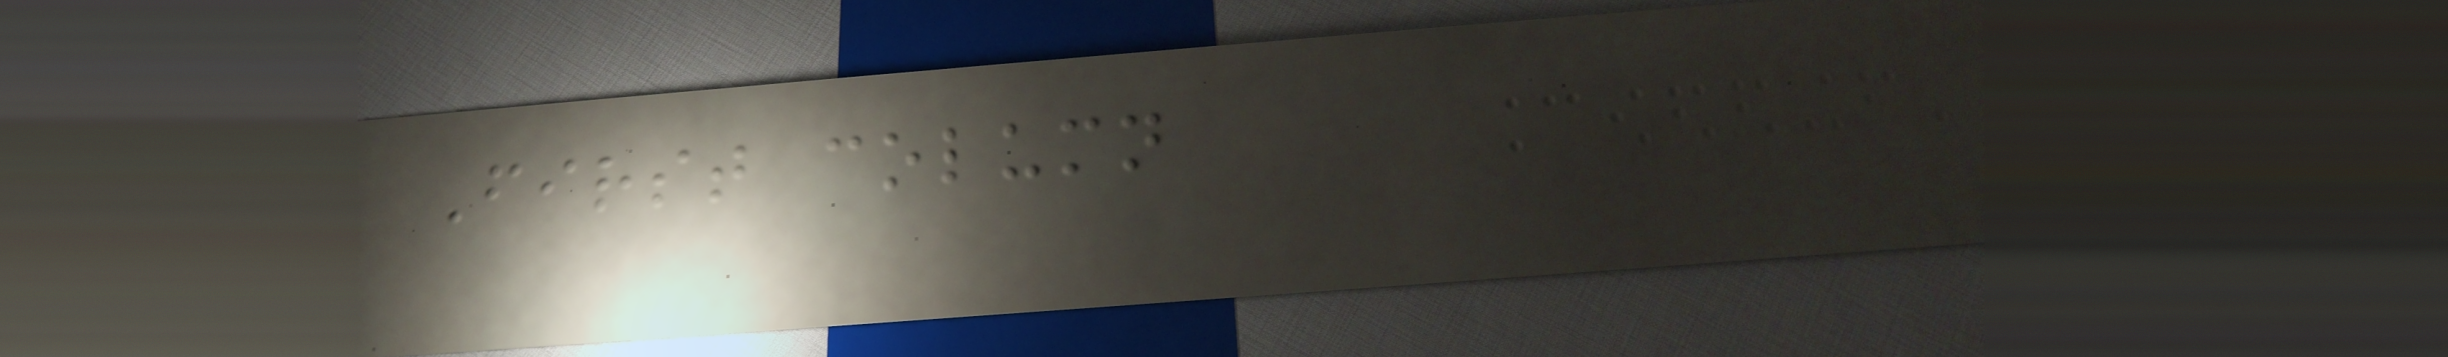First column
